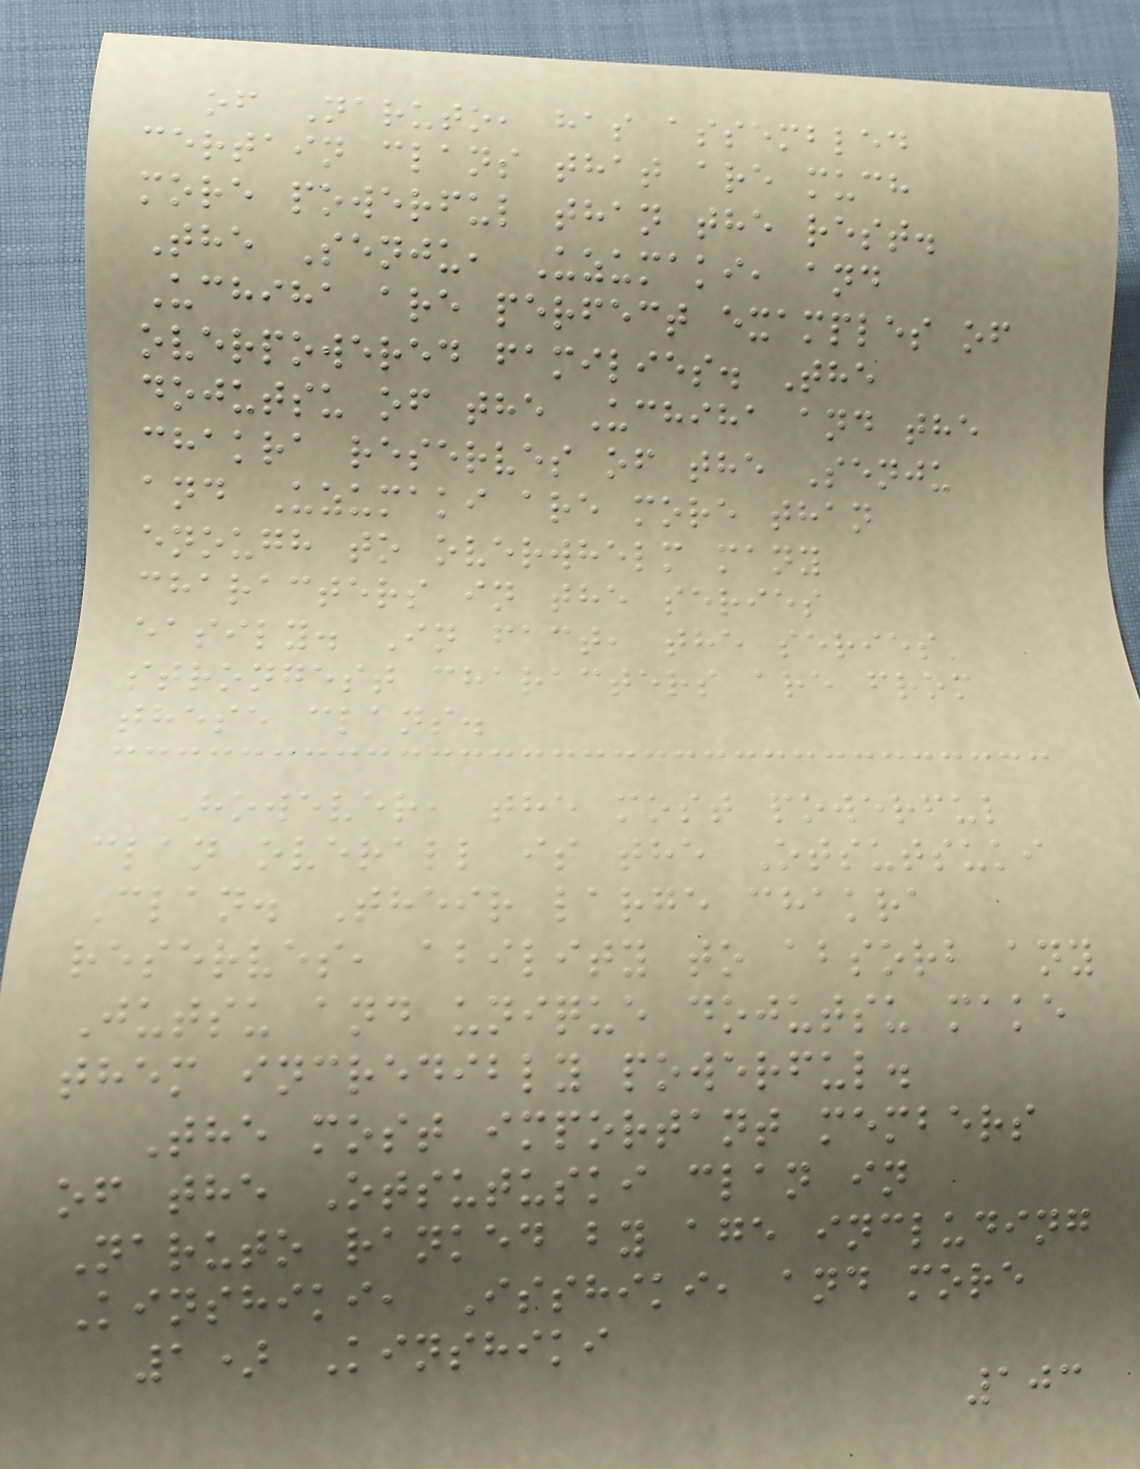of Naruto, has assembled
certain clans that are much
more powerful than the rest.
The Senju, Uzumaki, and
Uchiha are perfect examples of
overpowered families. The
dojutsu of the Uchiha and the
chakra reserves of the Senju
and Uzumaki are more than
enough to overwhelm many
characters in the series
easily. In fact, the series'
strongest characters are from
these clans.
However, the most powerful
clan overall is the Otsutsuki
Clan. Their large chakra
reserves, ability to absorb any
Jutsu and unique dojutsu make
them incredibly powerful.
The most important members
of the Otsutuski clan in
Naruto ranked by age including
Kinshiki, Isshiki, and more
1) Kinshiki
103
